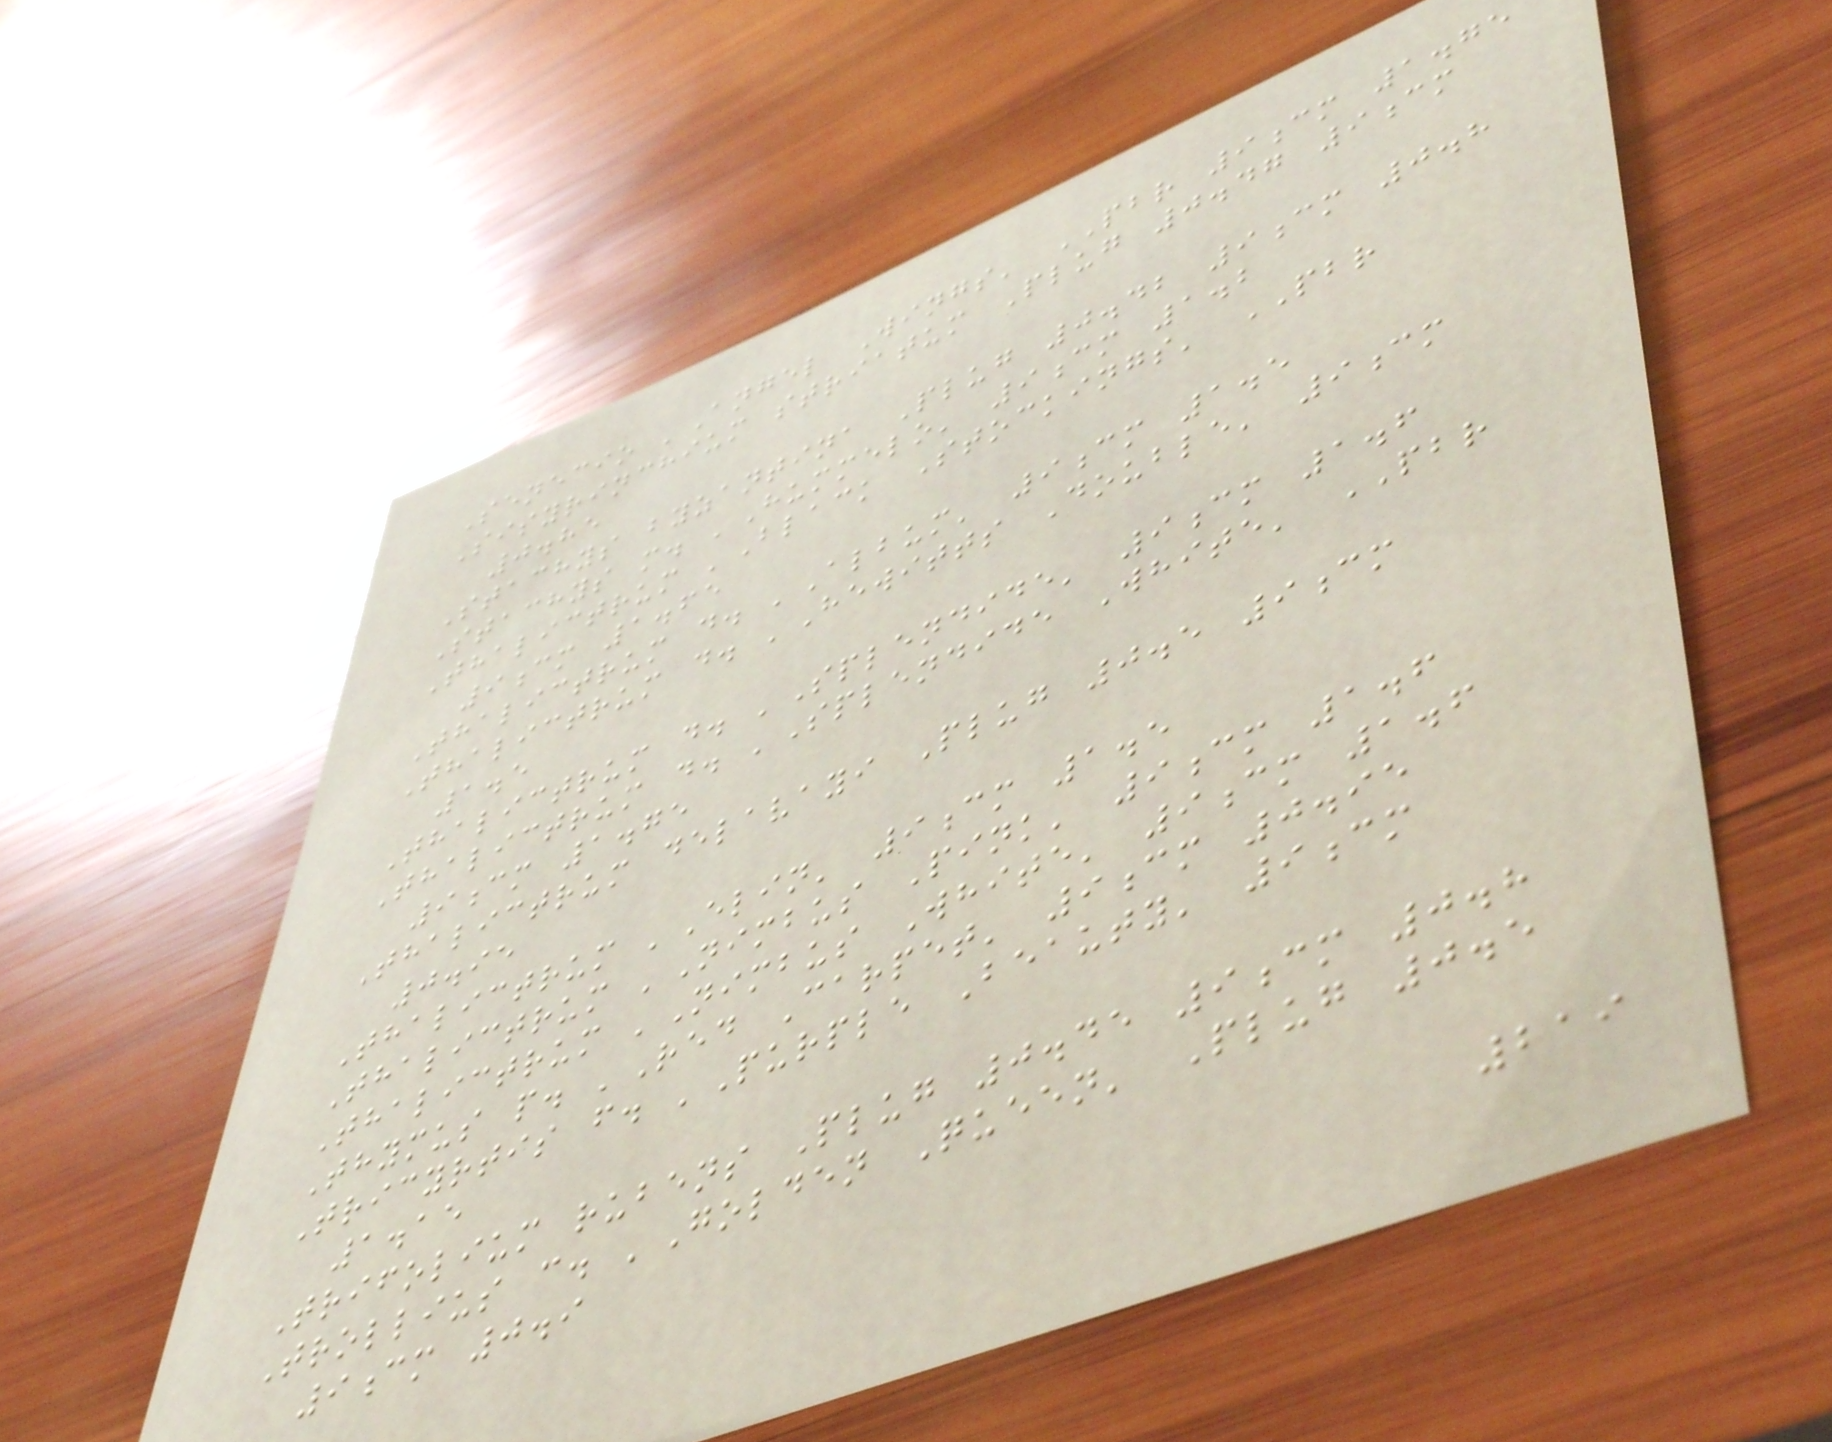Senecio 'Angel Wings' PBR 9cm 1.75
Sisyrinchium striatum Plug 0.47 9cm
0.85
Stachys byzantina Plug 0.42 9cm 0.8
Stachys m. 'Hummelo' 9cm 1.2
Thalictrum 'Black Stockings' PBR
9cm 1.65
Thalictrum d. 'Album' 9cm 1.5
Thalictrum d. 'Hewitts Double' 9cm
1.5
Thalictrum d. 'Splendide' 9cm 1.6
Thalictrum d. 'Splendide White' PBR
9cm 1.75
Thalictrum delavayi Plug 0.5 9cm
0.95
Thalictrum 'Elin' 9cm 1.5
Thalictrum 'Nimbus Pink' 9cm 1.6
Thalictrum 'Nimbus White' 9cm 1.6
Thymus p. 'Red Carpet' 9cm 0.95
Tricyrtis f. 'Purple Beauty' 9cm
1.15
Trifolium rubens Plug 0.45 9cm 0.8
Trollius c. 'Golden Queen' Plug 0.5
9cm 0.9
219
